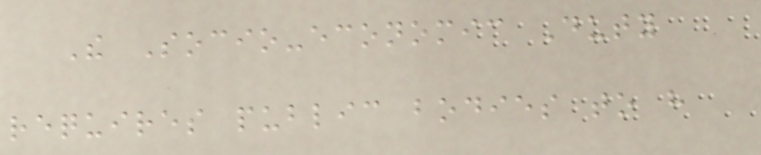The Socio-economic Duty
requires public bodies to have
